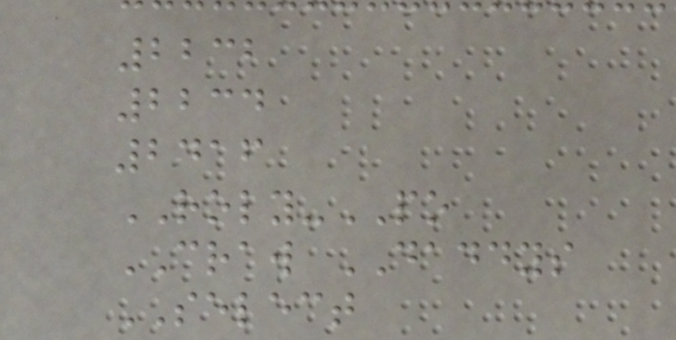2232
2234
2416
ROLY-PO
CRAW DADDYS
SELECT
